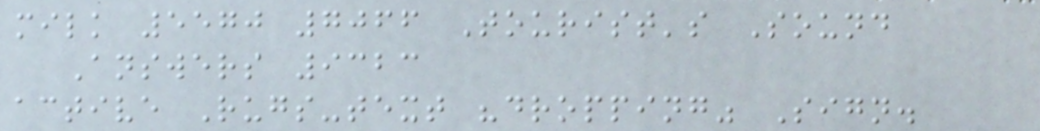milk 5570 7066 Tourist's Sound
Answers 9323
active Rugs-text "dropping" Sign.
